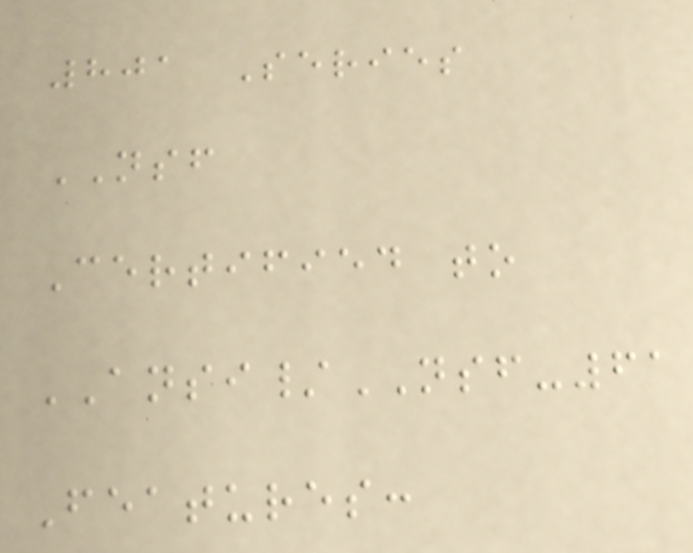801 Series
NSF
Certified to
ANSI/NSF-61
Features:
